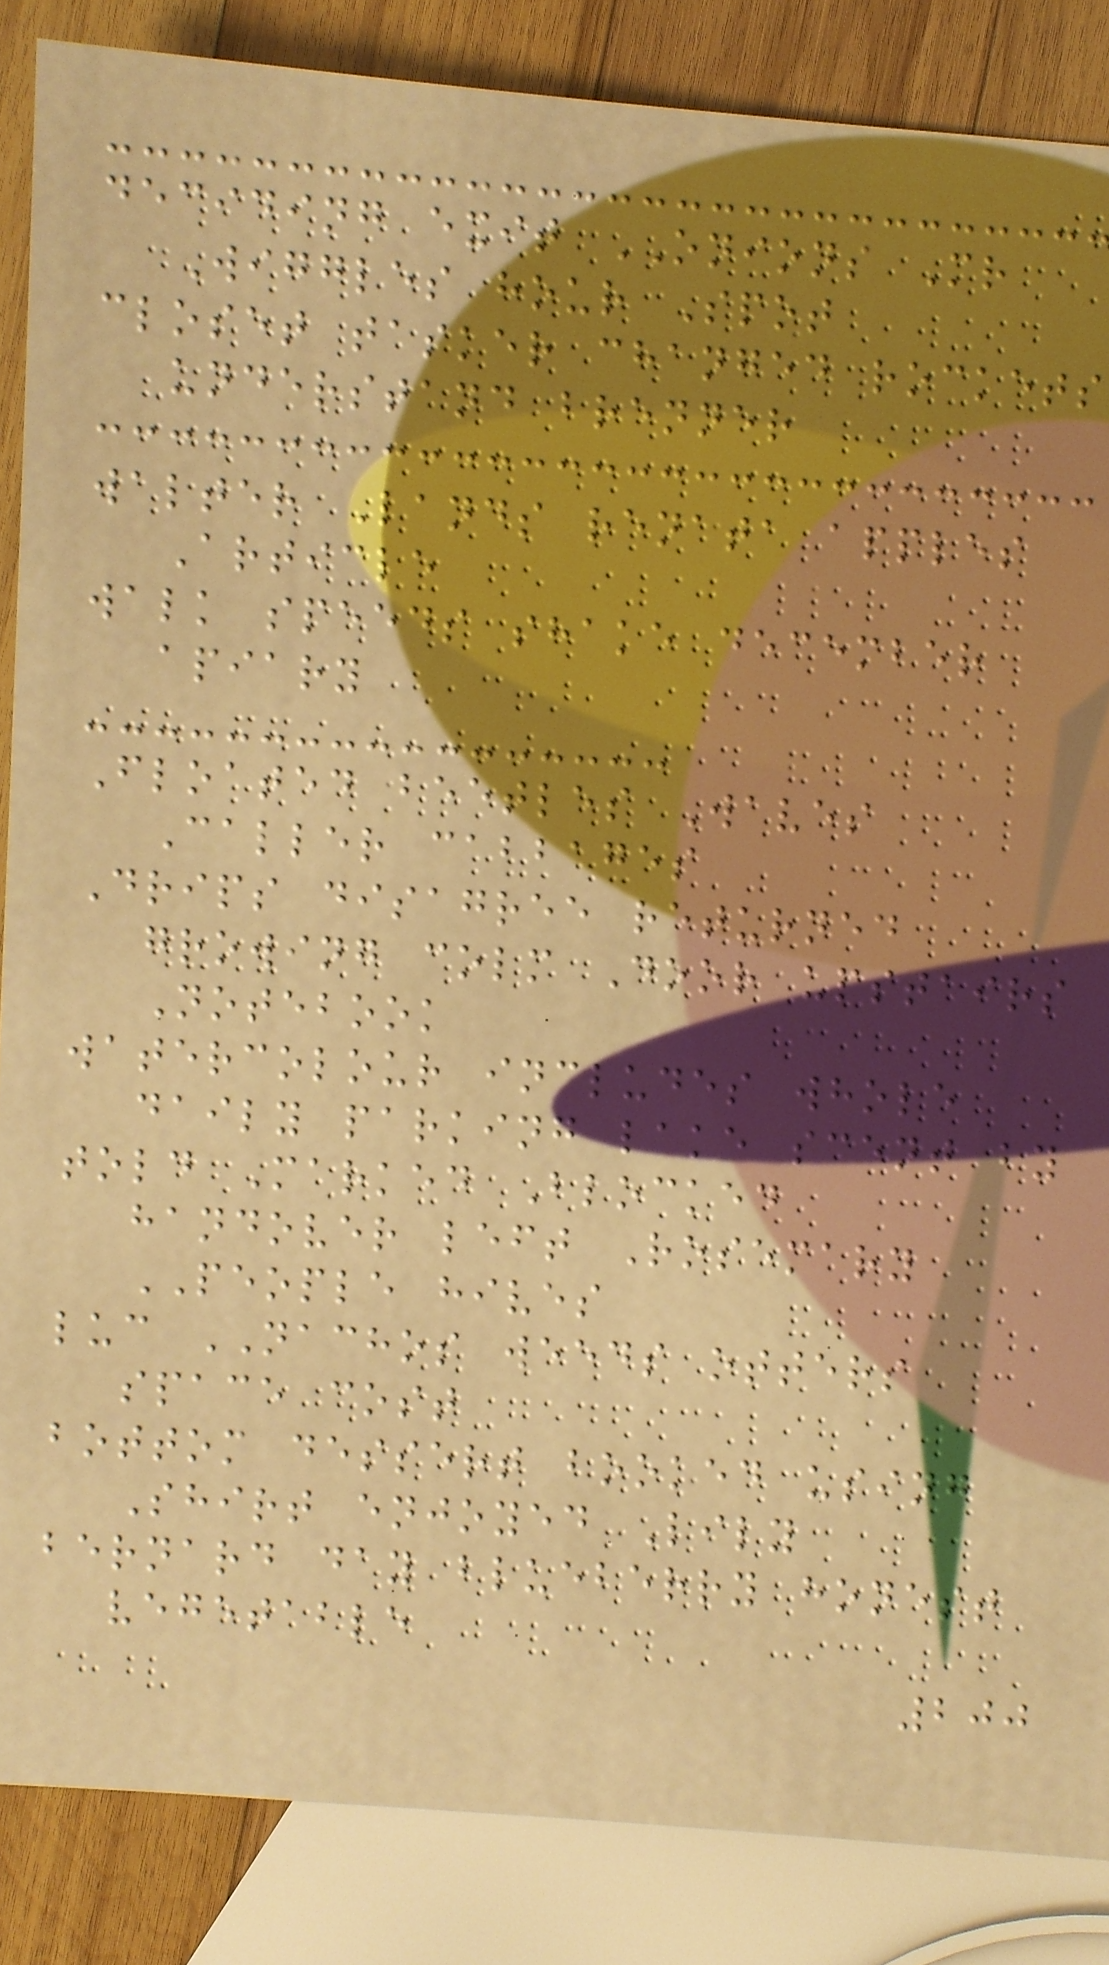deciding exit ONIONS Mr
Wiggles hour Spot
closet tasker changed rockets
understand brenner
walter Lands renata apples
Article
walk speeds shake december
apiary
Floated beetles Waves
Caller cabbages
Drips disagree returned
growing colm Door upstairs
Notebook
watercolour includes whole
daily parking lake scent by
told Marked Blocked
handover left Rosemary
PEOPLE hives
luc NACHOS weeds otters
space cost
bottom dessert booked using
Shirt enjoyed Lily
bernard day blueberry honest
vegetable
200
